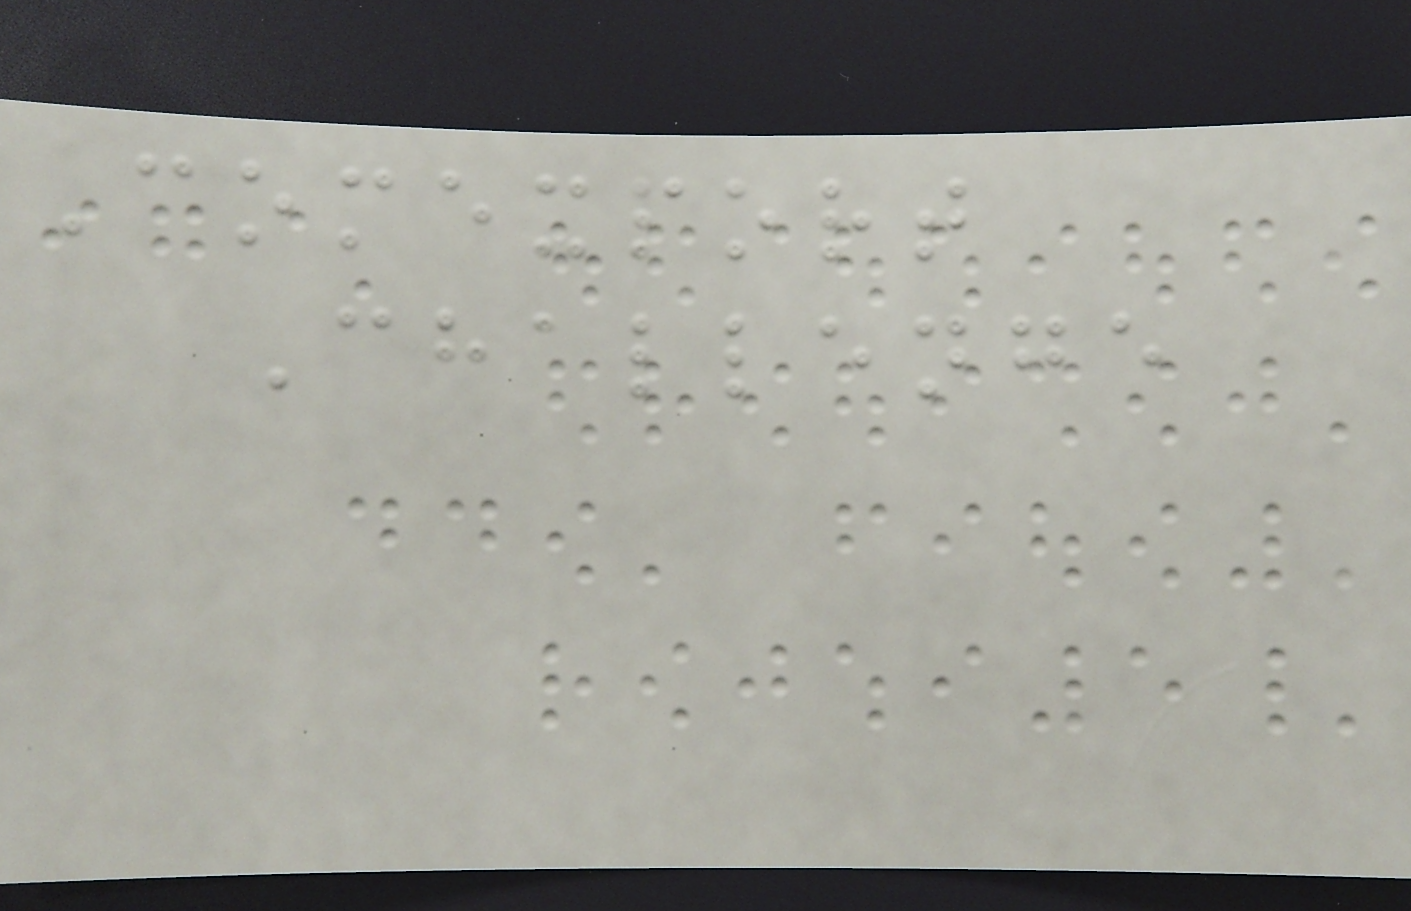Comexport
Challenge
